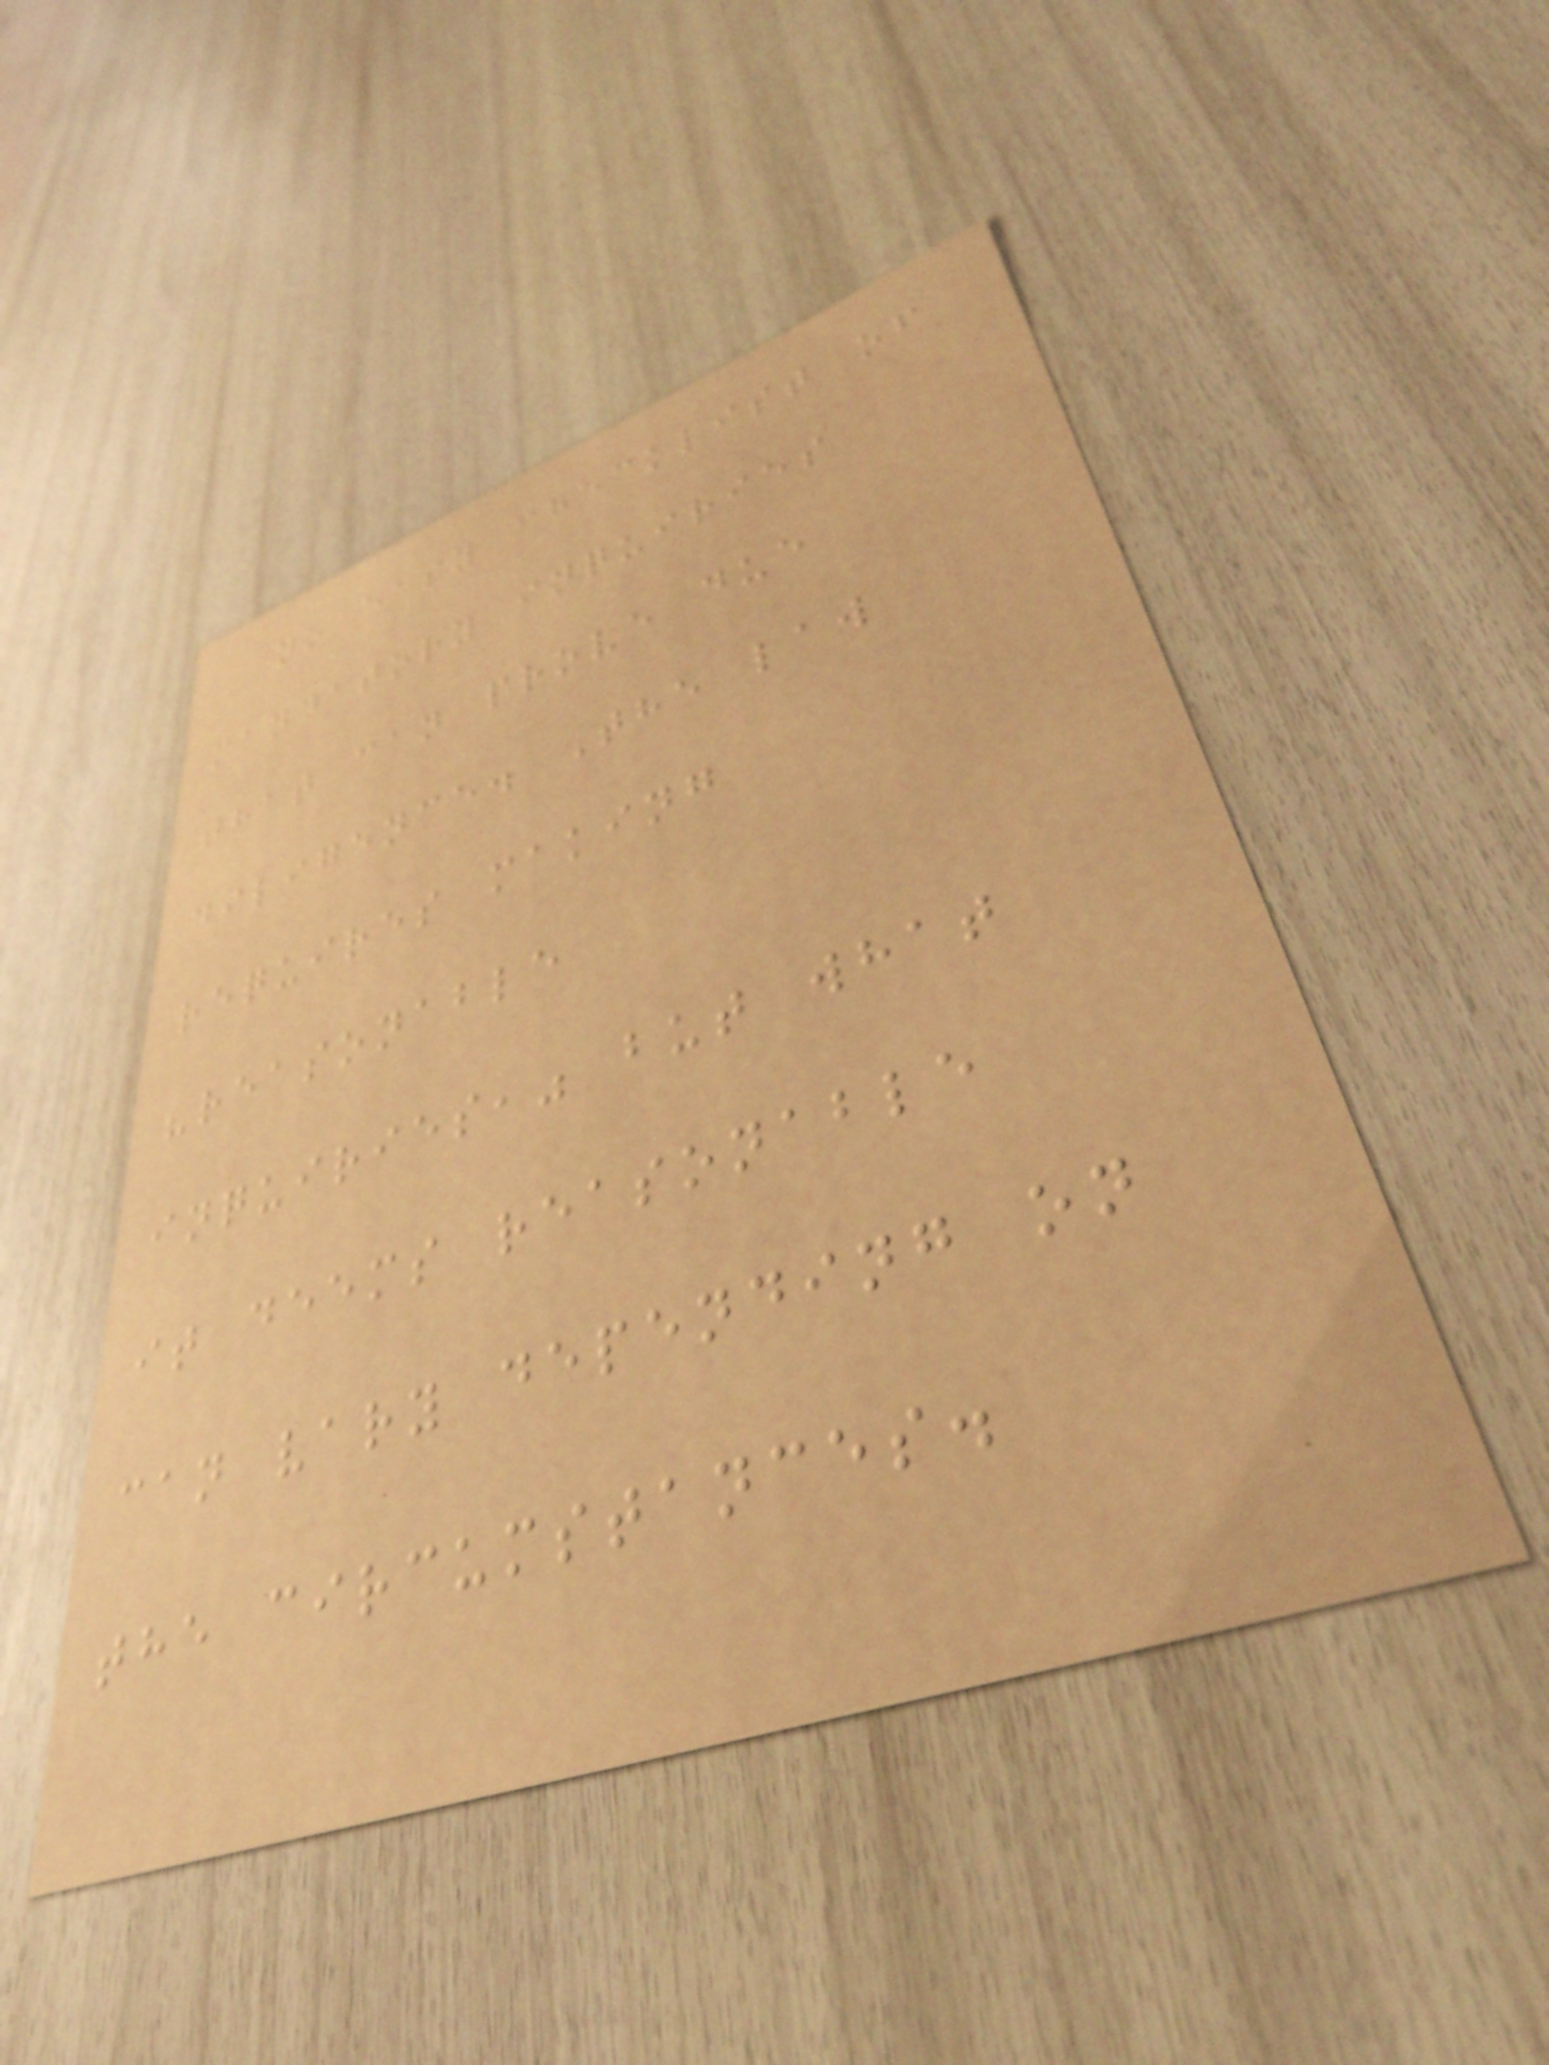no easy checklist of
mandatory inquiries
that can prove due
diligence. The law
requires making
"reasonable
inquiries," but what
it deems reasonable
can vary depending on
the circumstances.
